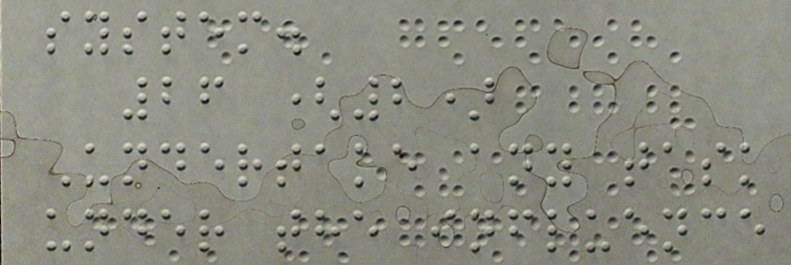system.
26 (2)
Undertake any task
under the influence
